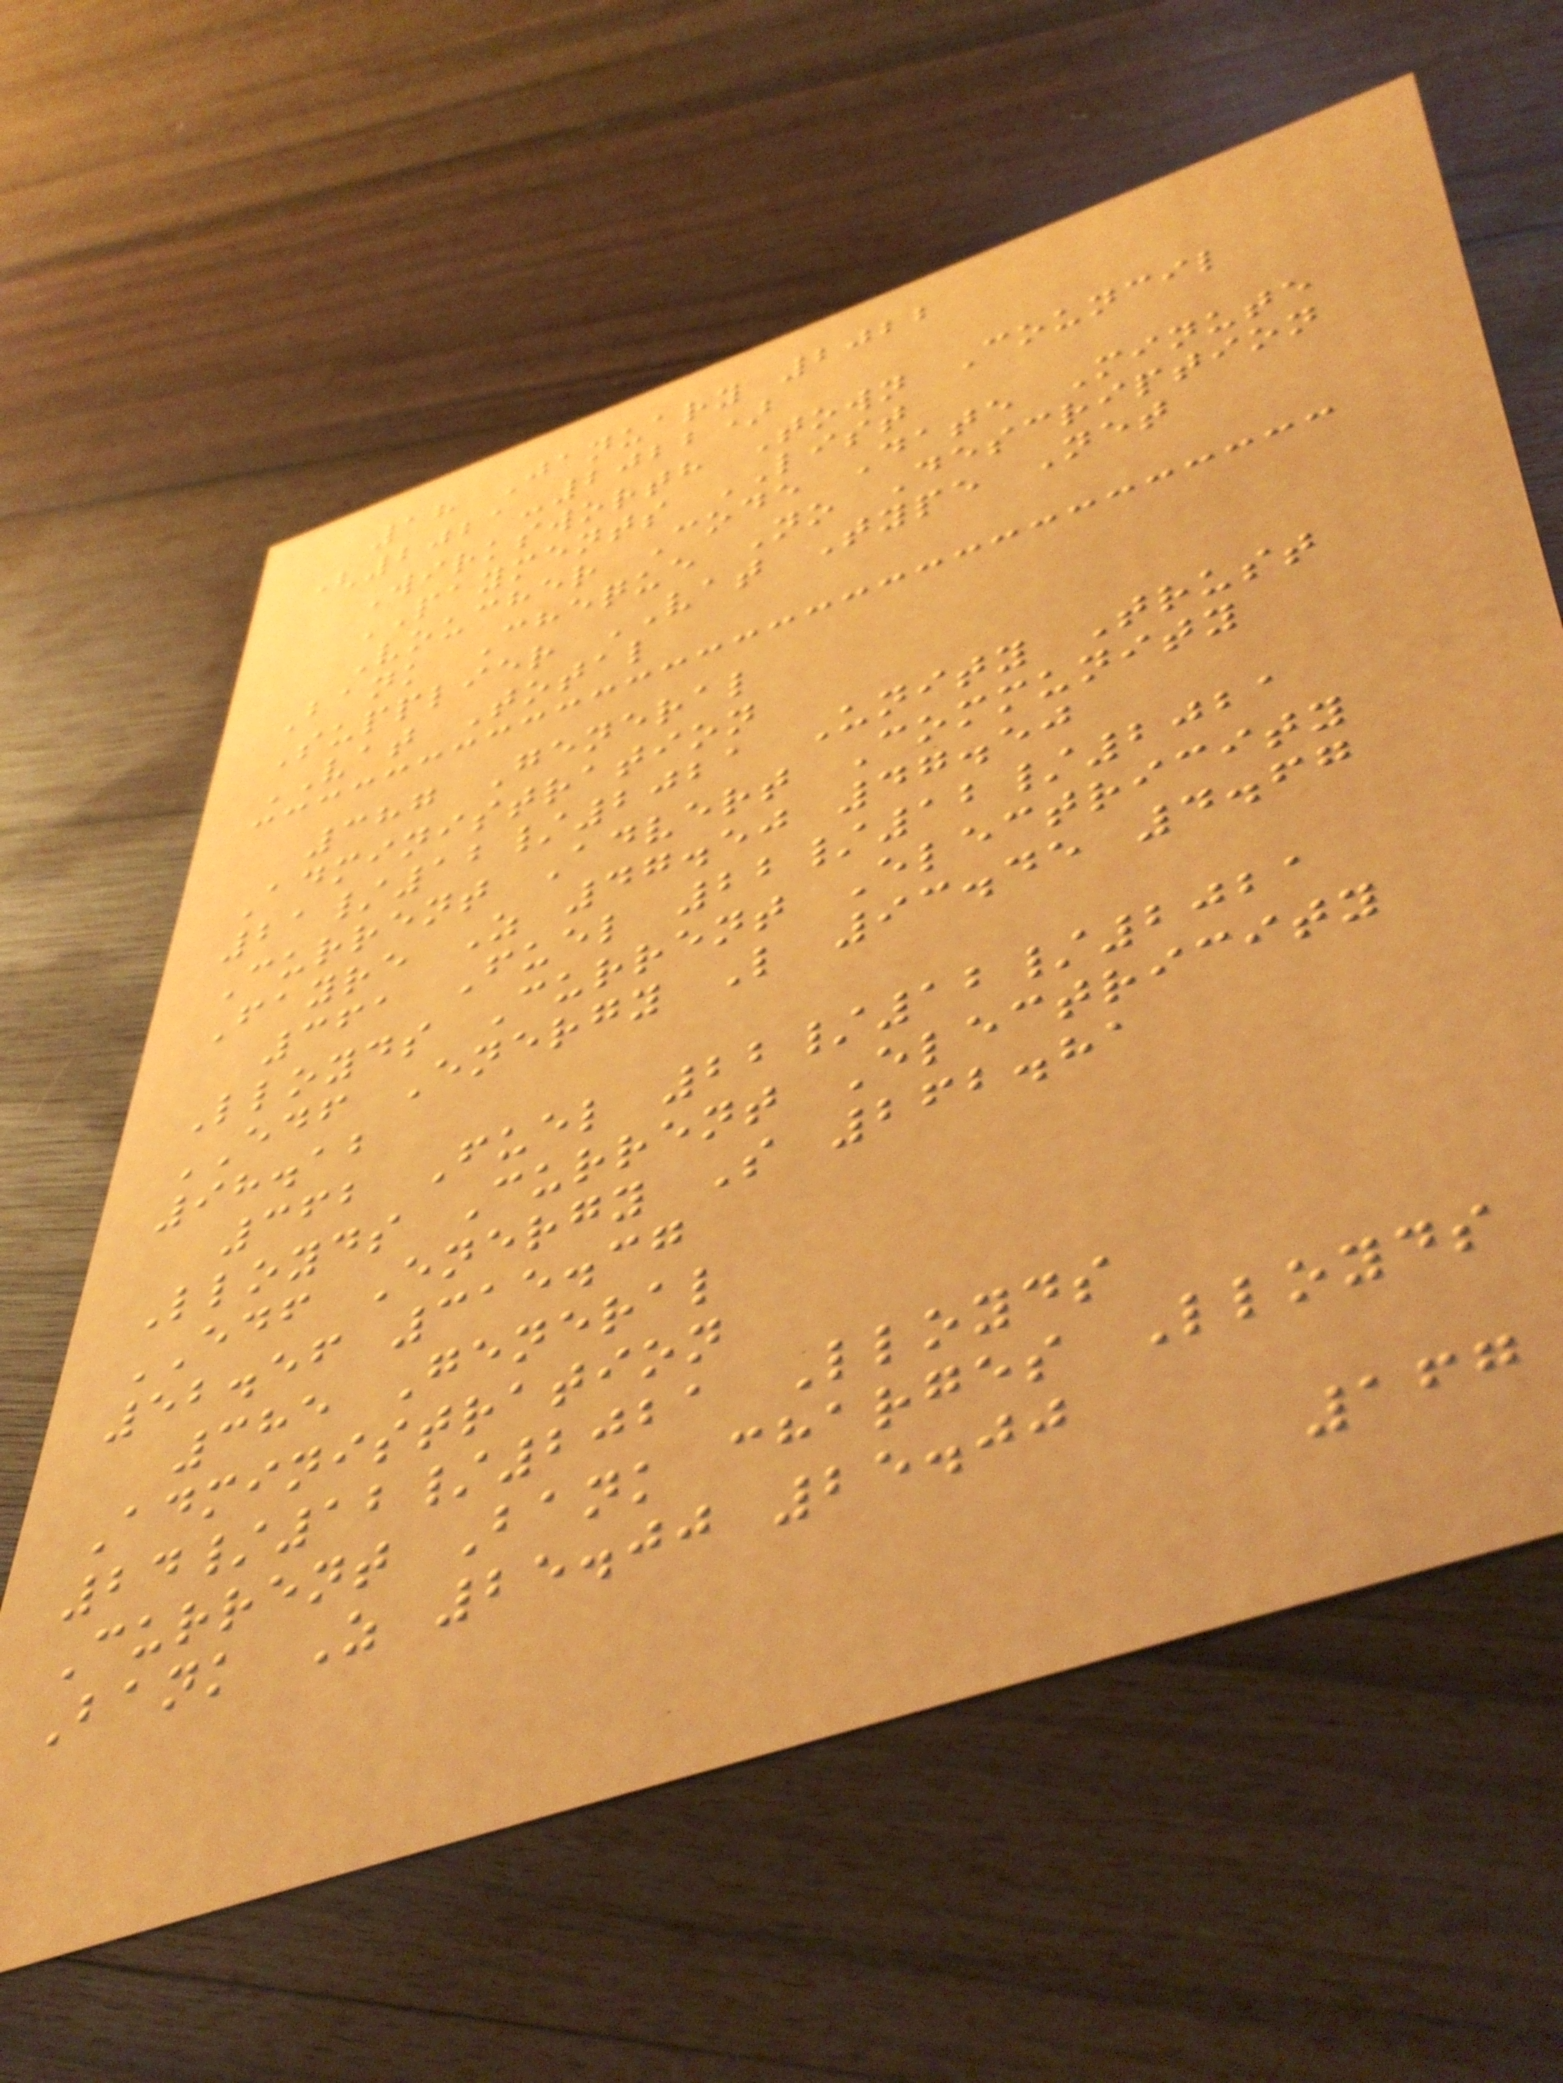18 January 2022
(2021-2022)
Wirksworth Town Council
PAYMENTS LIST
Voucher Code Date Minute
Bank Cheque No Description
Supplier VAT Type Net
VAT Total
387 General
Administration
21/12/2021 Unity Trust
Current Advert Community
Fayre Z 47.50 47.50
361 Fuel 22/12/2021
Lloyds Current Electricity
EDF Energy L 93.45 4.67
98.12
362 Fuel 22/12/2021
Lloyds Current Electricity
EDF Energy S 262.81
52.56 315.37
385 General
Administration
24/12/2021 Lloyds
Current Bank charges Lloyds
Bank Z 25.00 25.00
167
